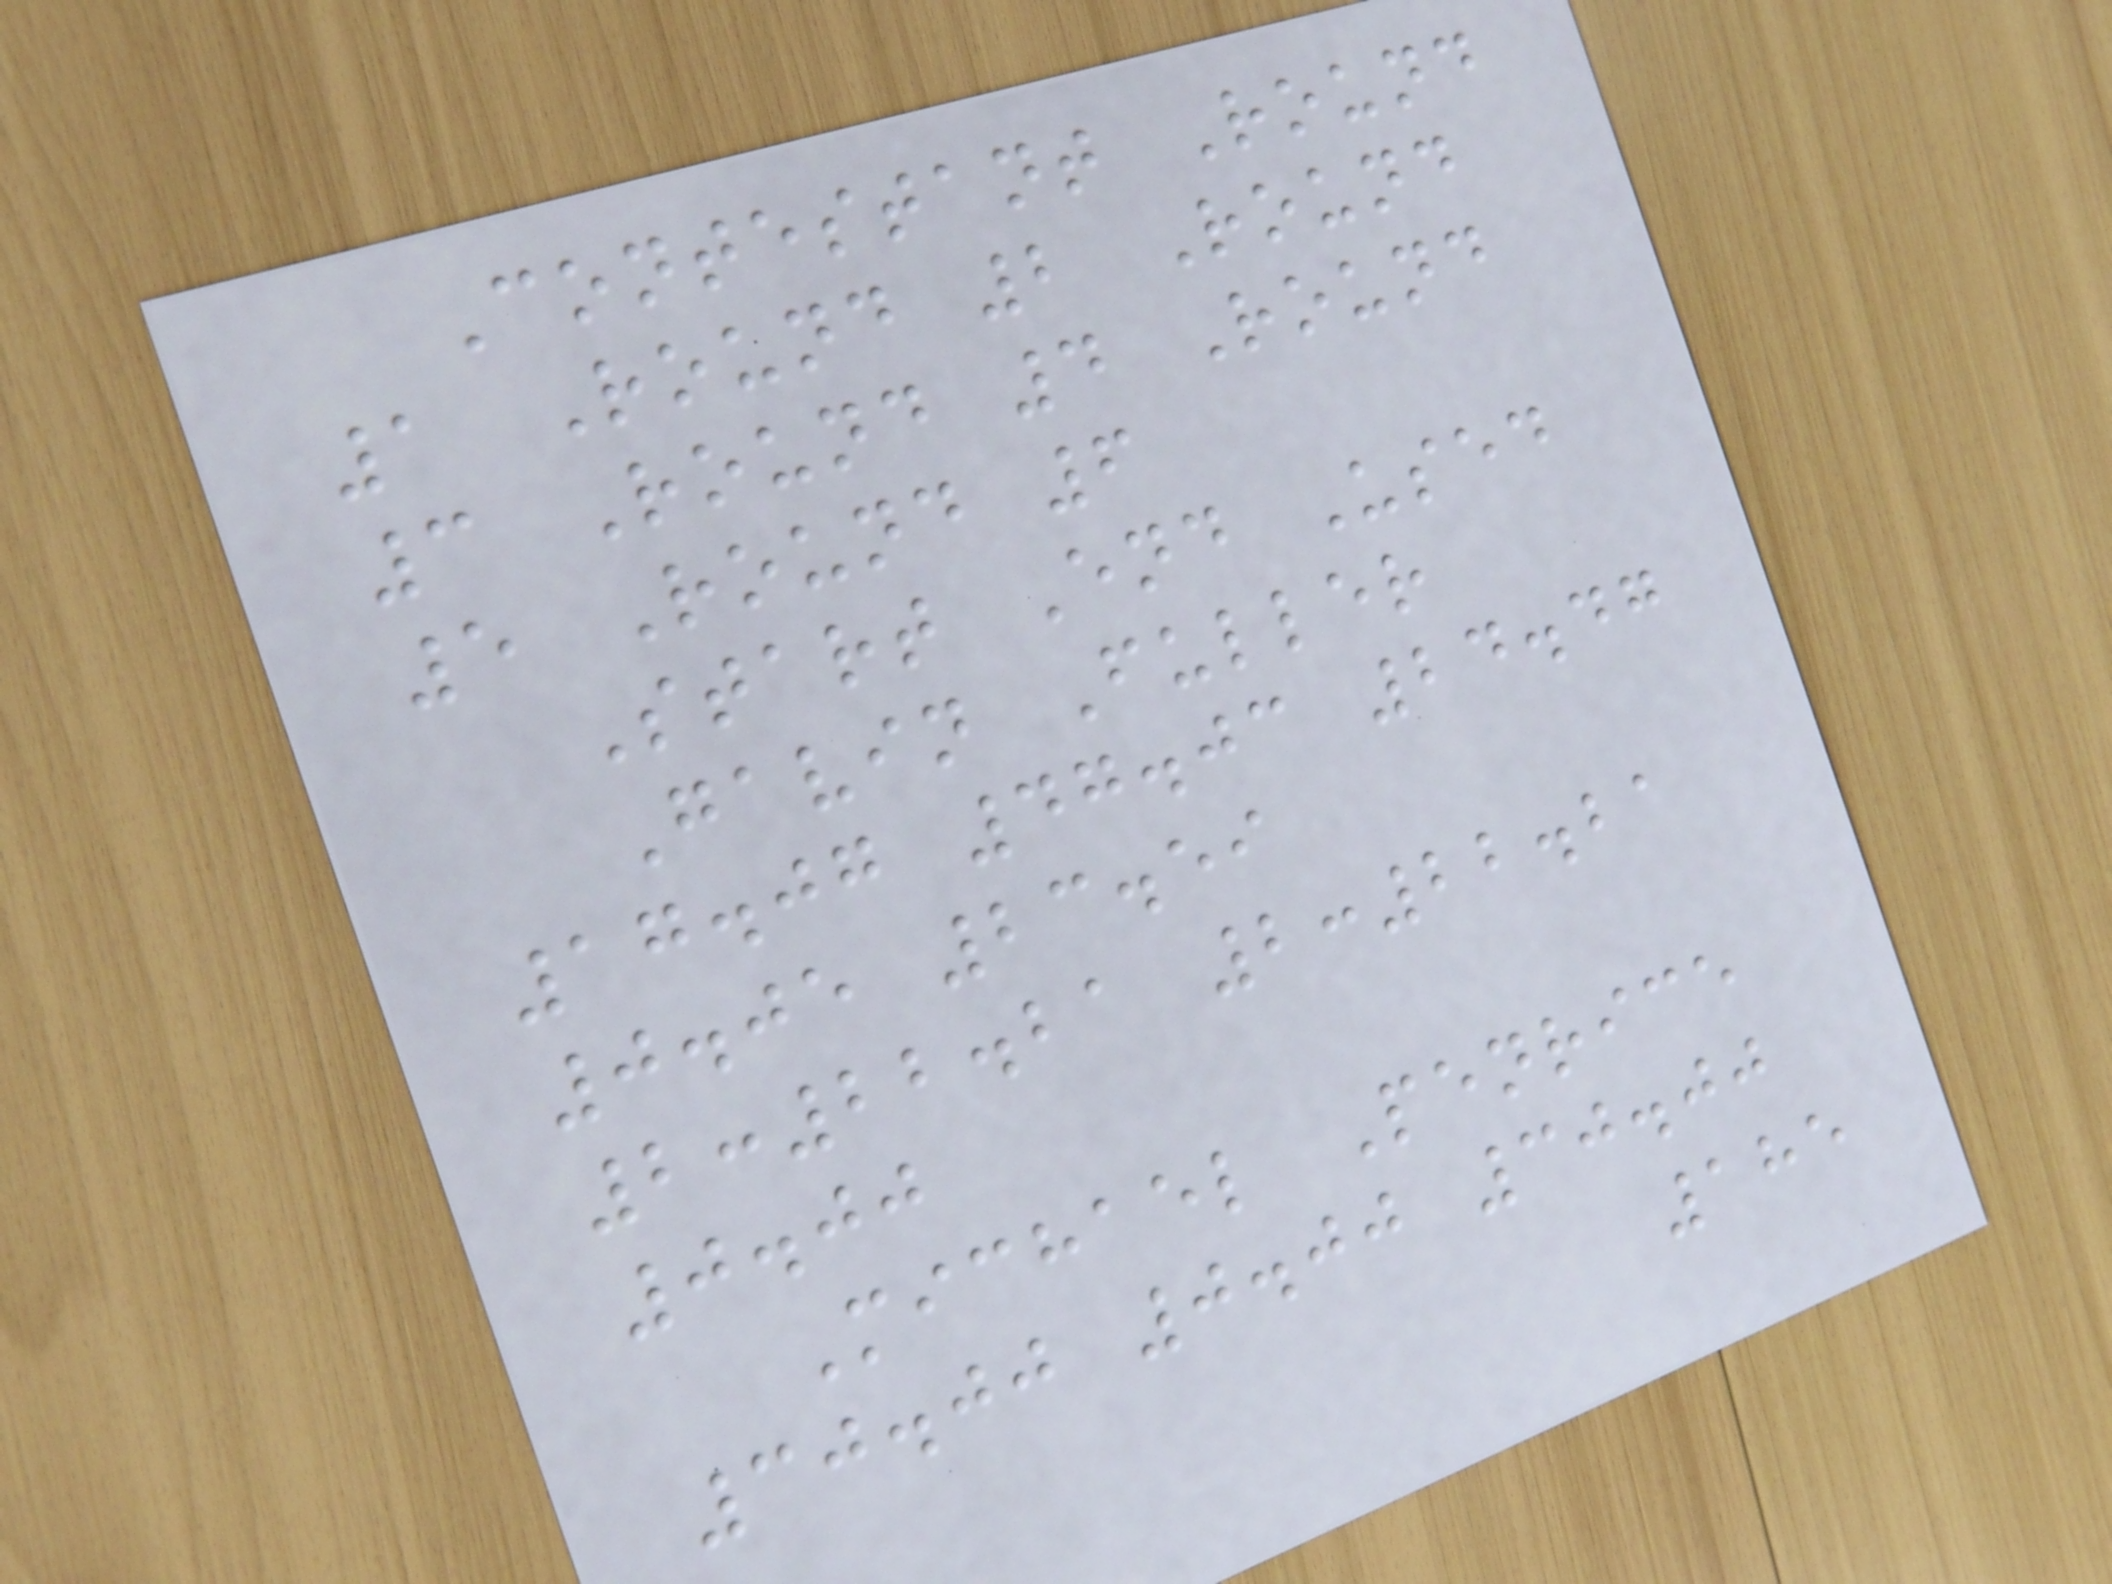Contestant Round
1 Round 2 Round
3 Round 4 Round
5 Round 6
Start End Used
Gavin Fuller
17.07 47.03 24.47
0.05 23.59
2:22.21 2:22.21
0.00
Michael Penrice
30.00 0.00 30.00
185
